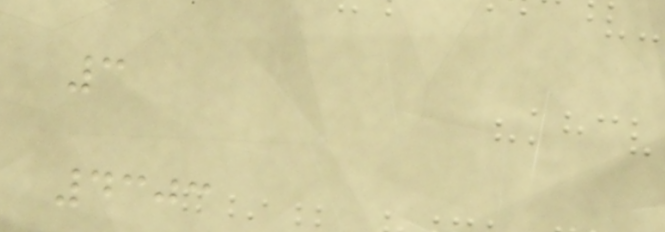3
4303
